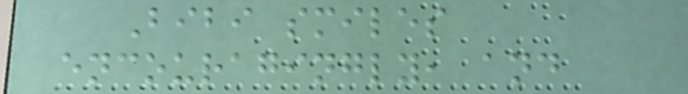Bibi smiles
encouragingly, and
